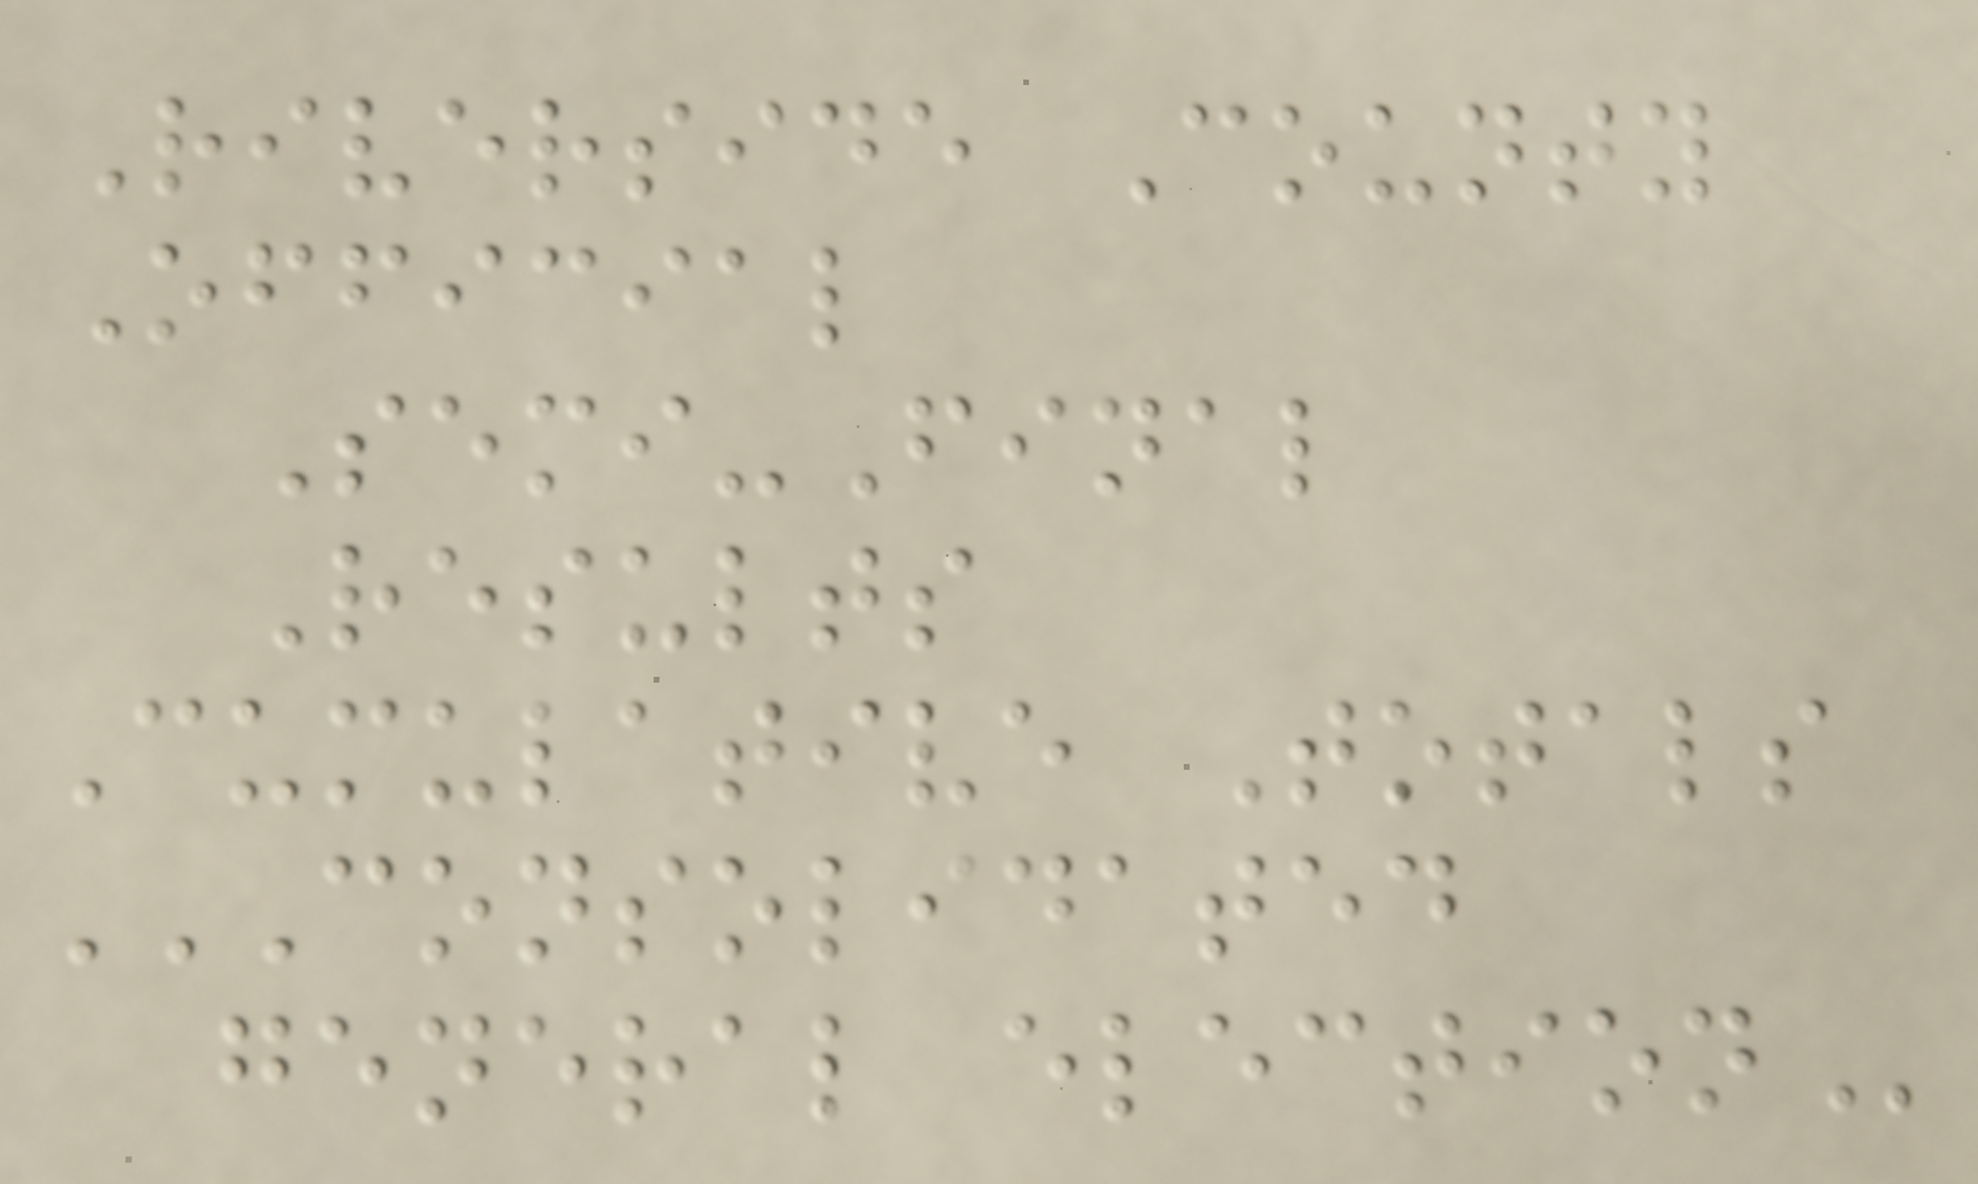Riverside County
Official
Semi-Final
Results
Cumulative Totals
CONSOLIDATED
GENERAL ELECTION
